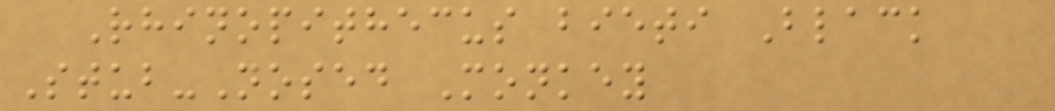Rhinopithecus bieti Black
Stub-Nosed Monkey
